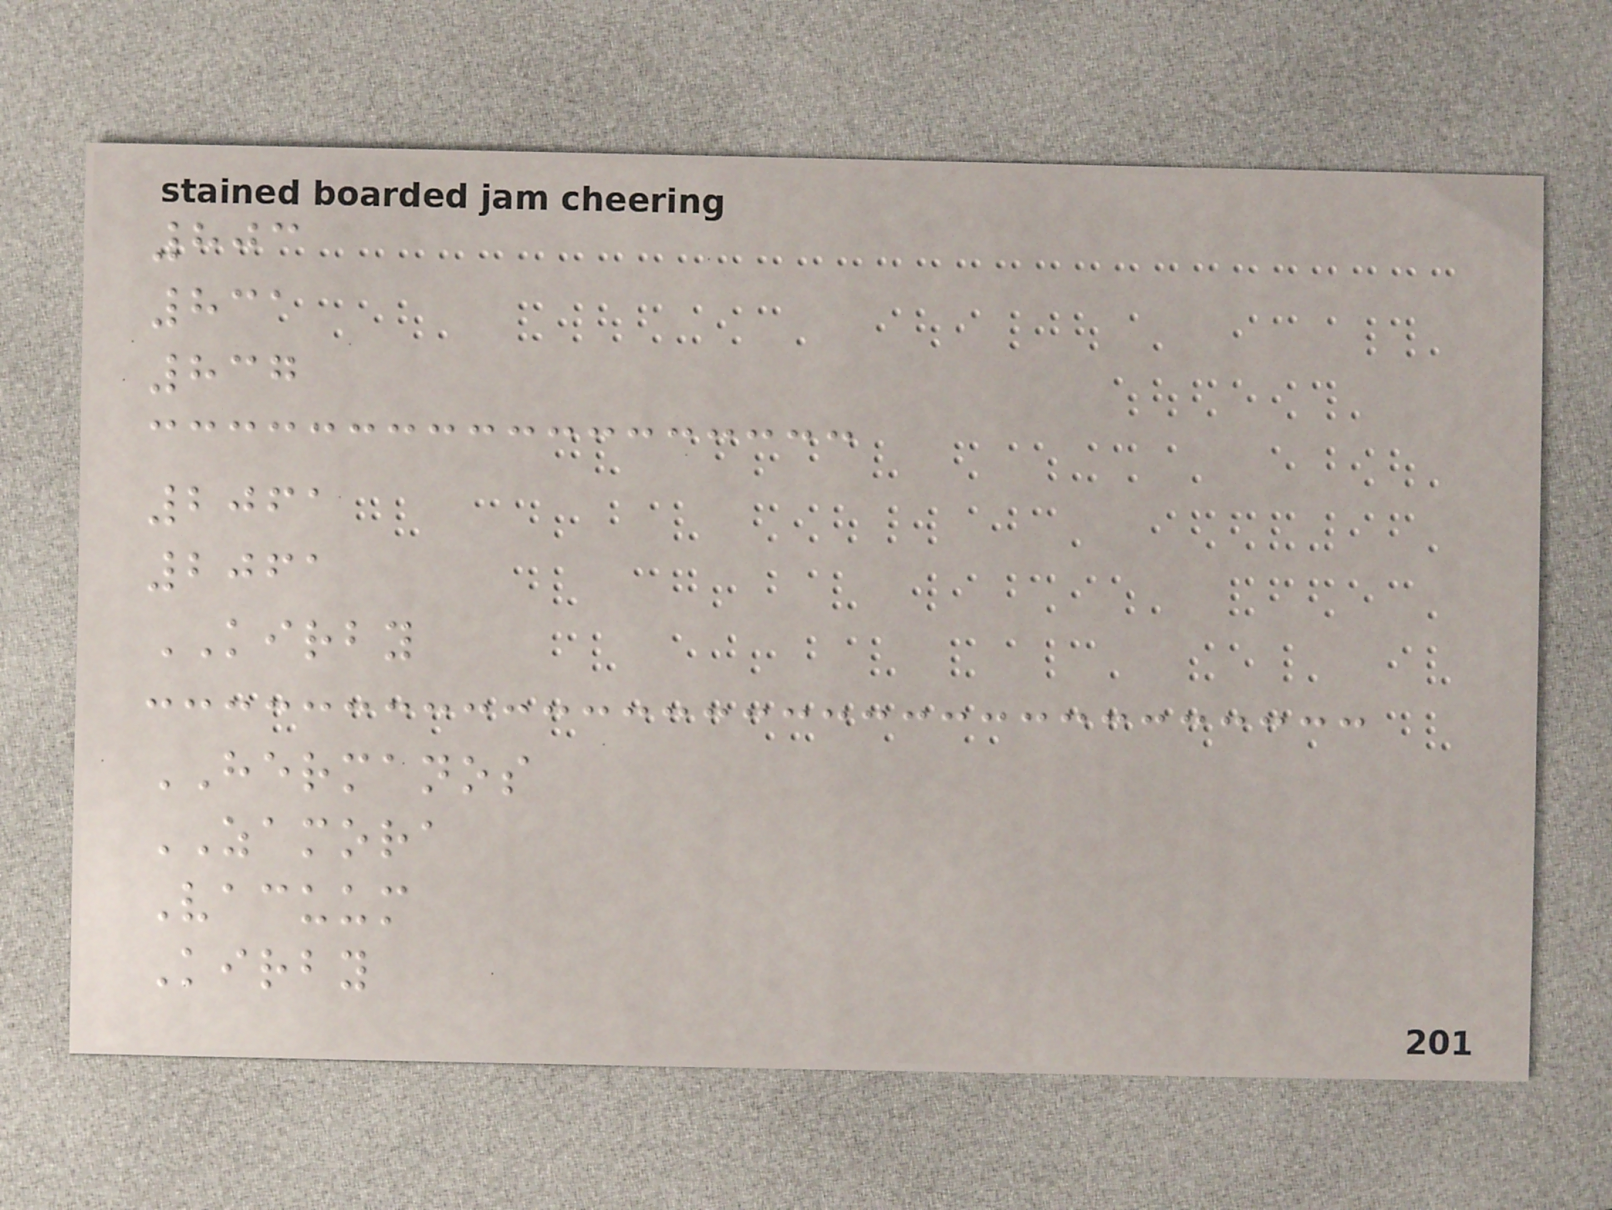803
831
837
2061
2061
KIRBY
HERMANOS
ZAMORA
Vacuum
Kirby
